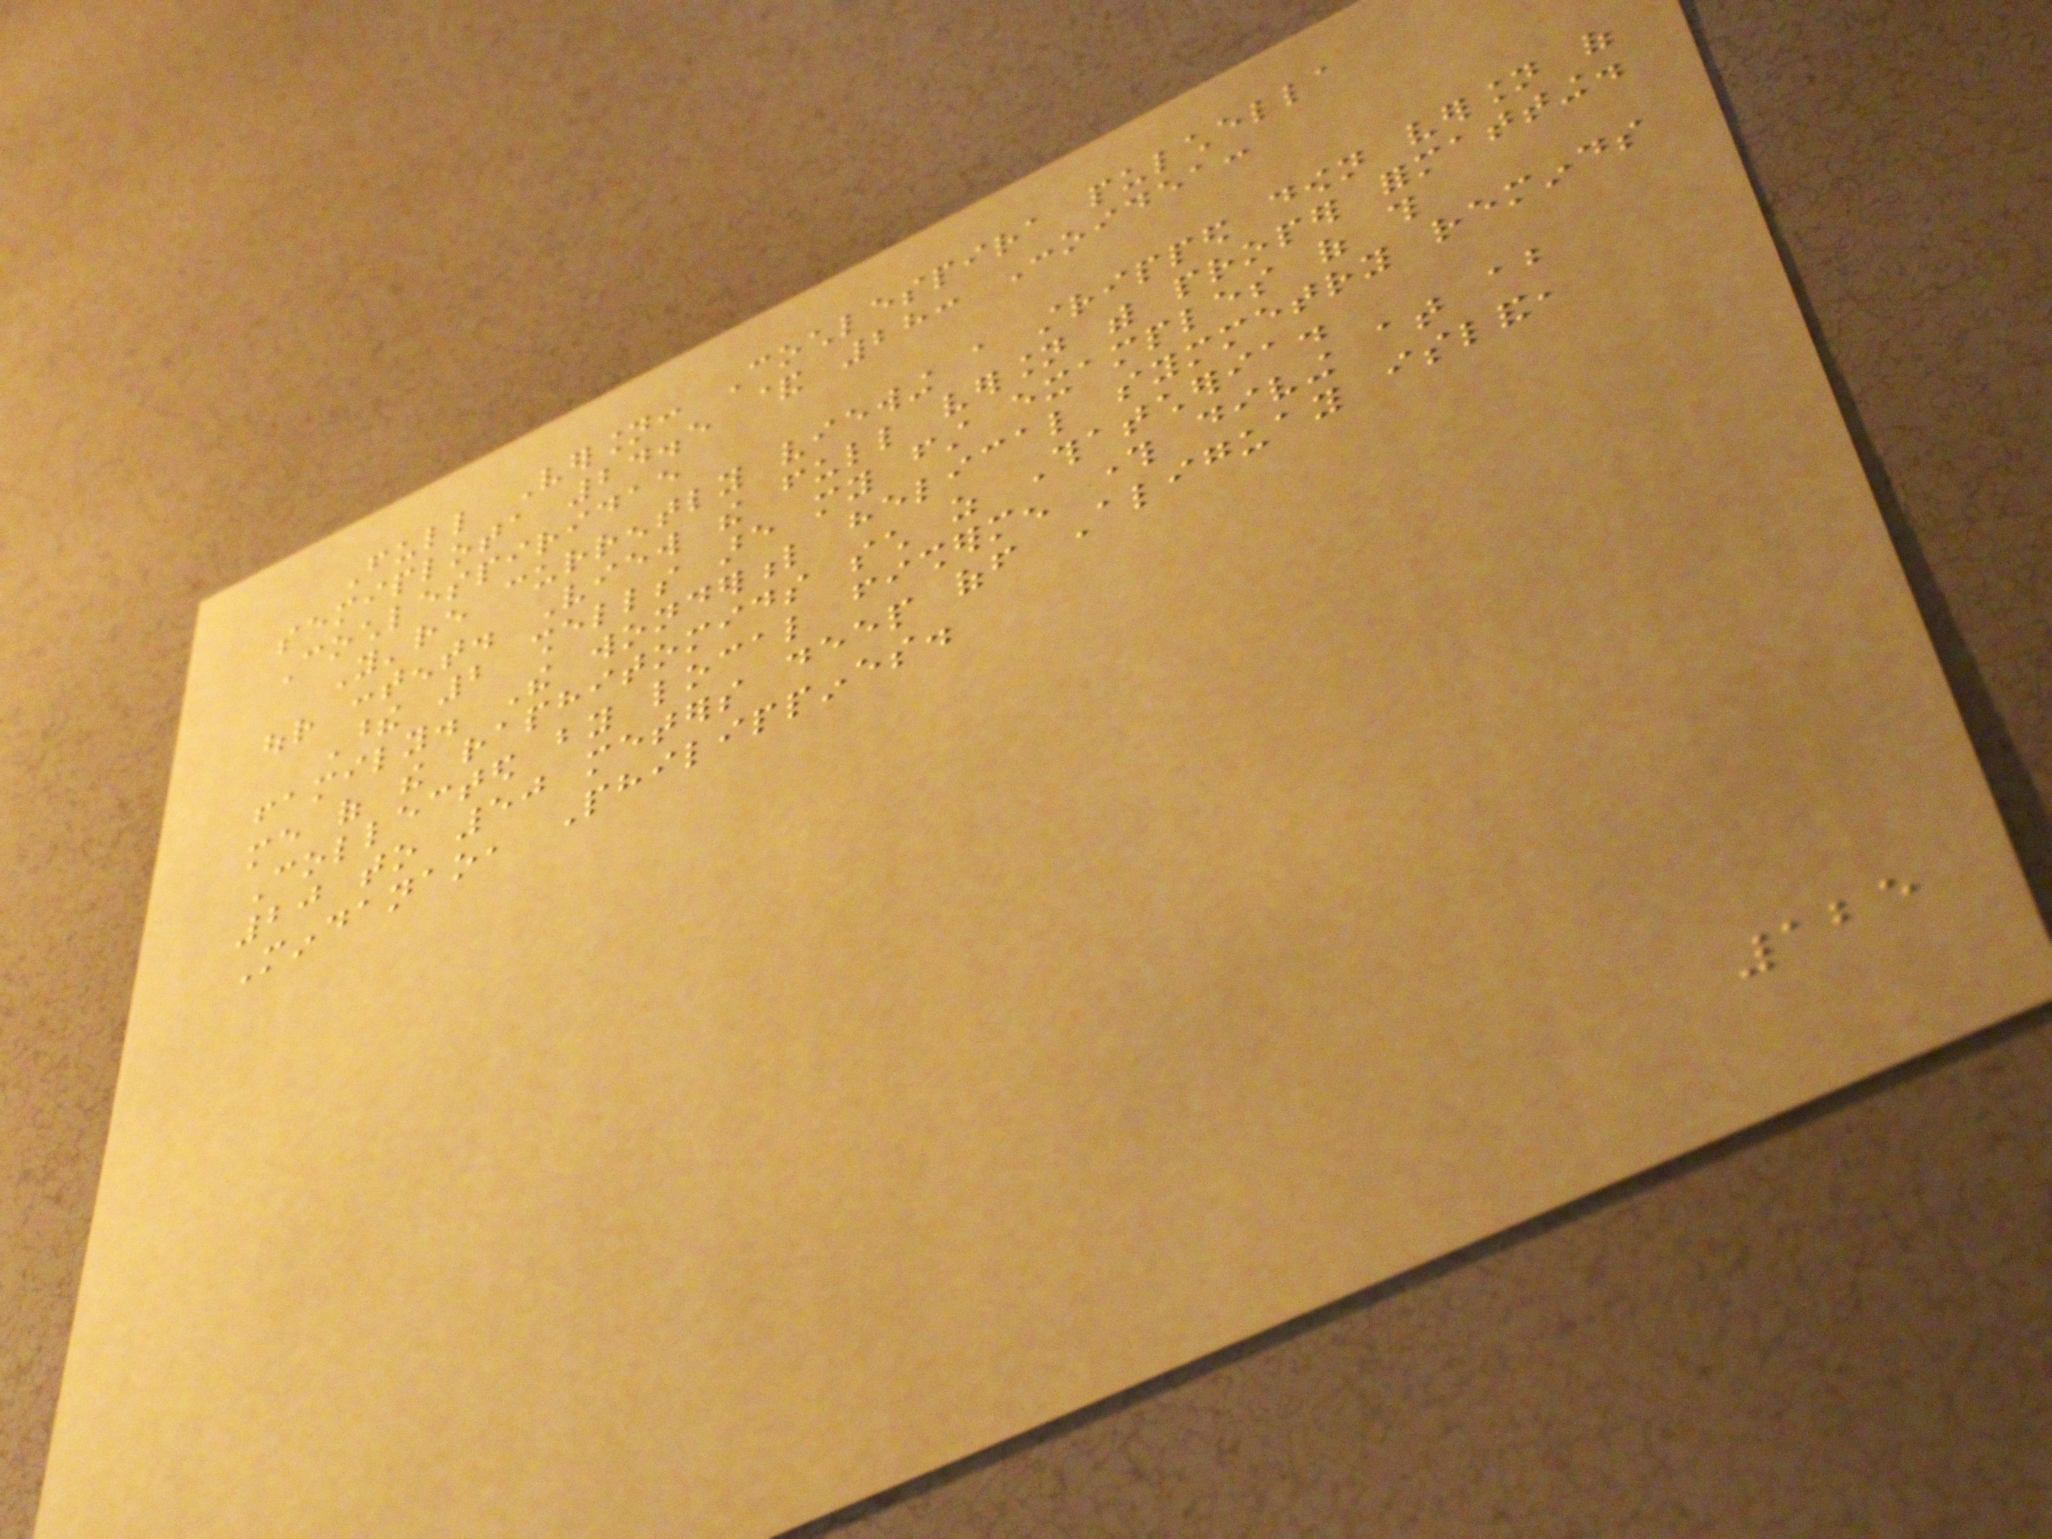Full Version: Cochlespira pulchella
semiplota 24.5 & 28: Conoidea:
Cochlespiridae
You're currently viewing a stripped down version of
our content. View the full version with proper formatting.
These 2 shells are my first examples of this
family. The wonderful helical symmetry reminds
me of the raphitomids such as Thatcheria.
Collected by local fishermen through diving at about
20 to 50 meters deep off Aliguay island,
Mindanao, Philippines.
125
